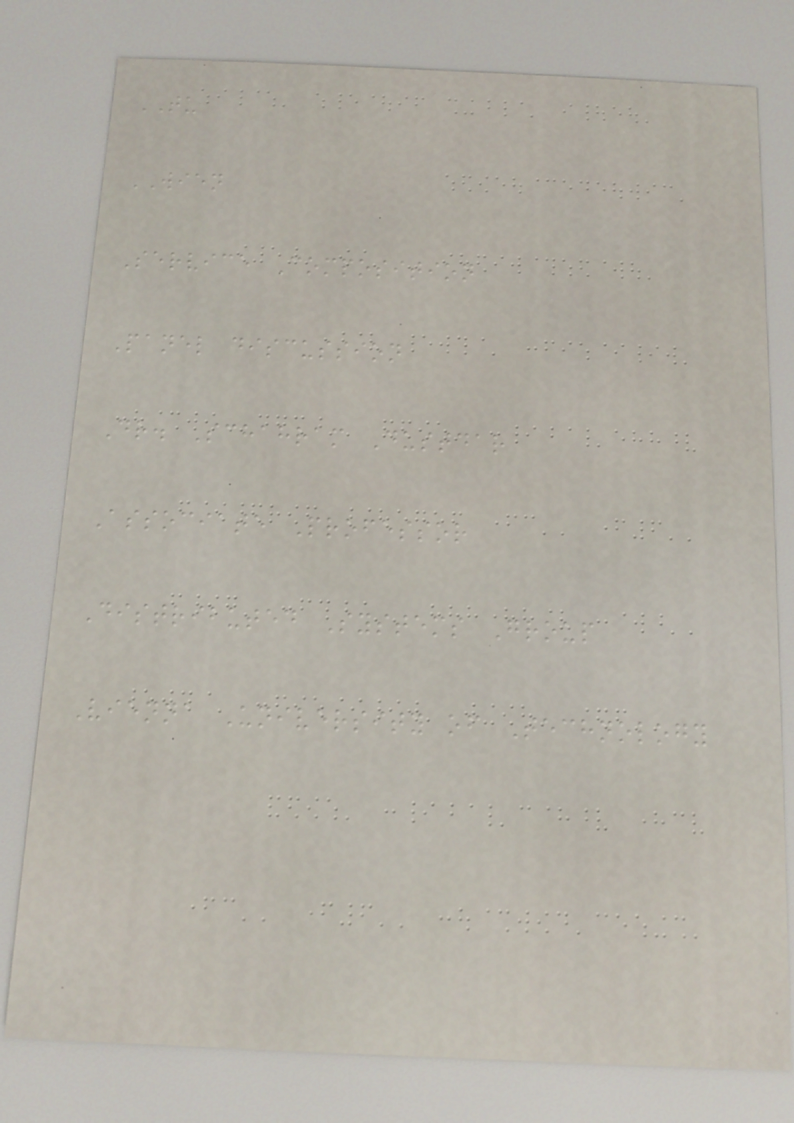TU
WIEN
Service Composition
Panel discussion
Dr. Schahram Dustdar
Associate Professor
Distributed Systems Group
Vienna University of Technology
